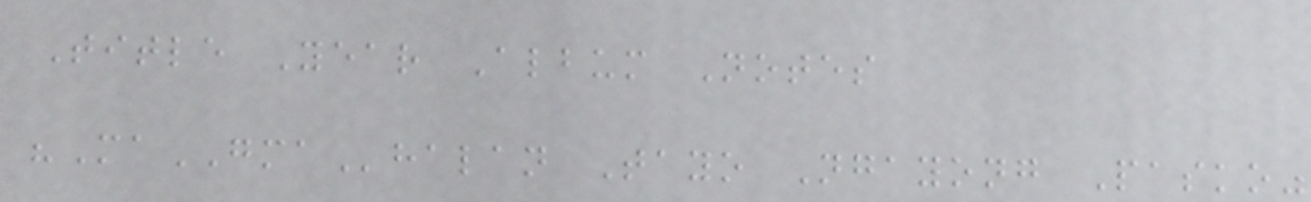Title Year Album Notes
"MaGMAhalan Tayo Ngayong Pasko"
